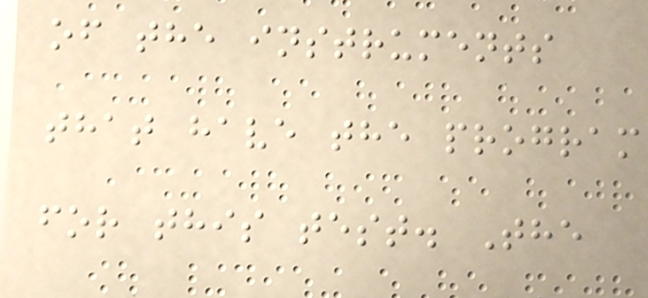of the instruments
that have the program
for this test. The
